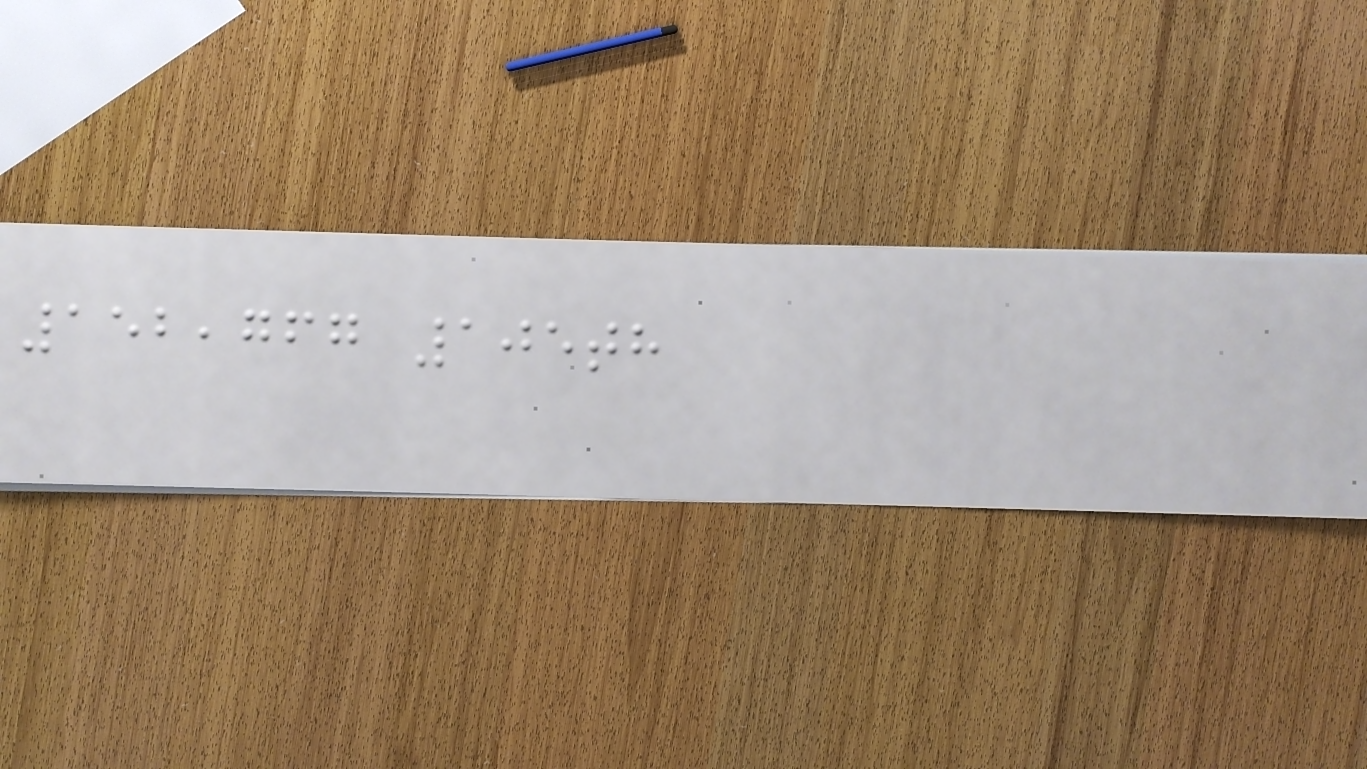152,767 105th
